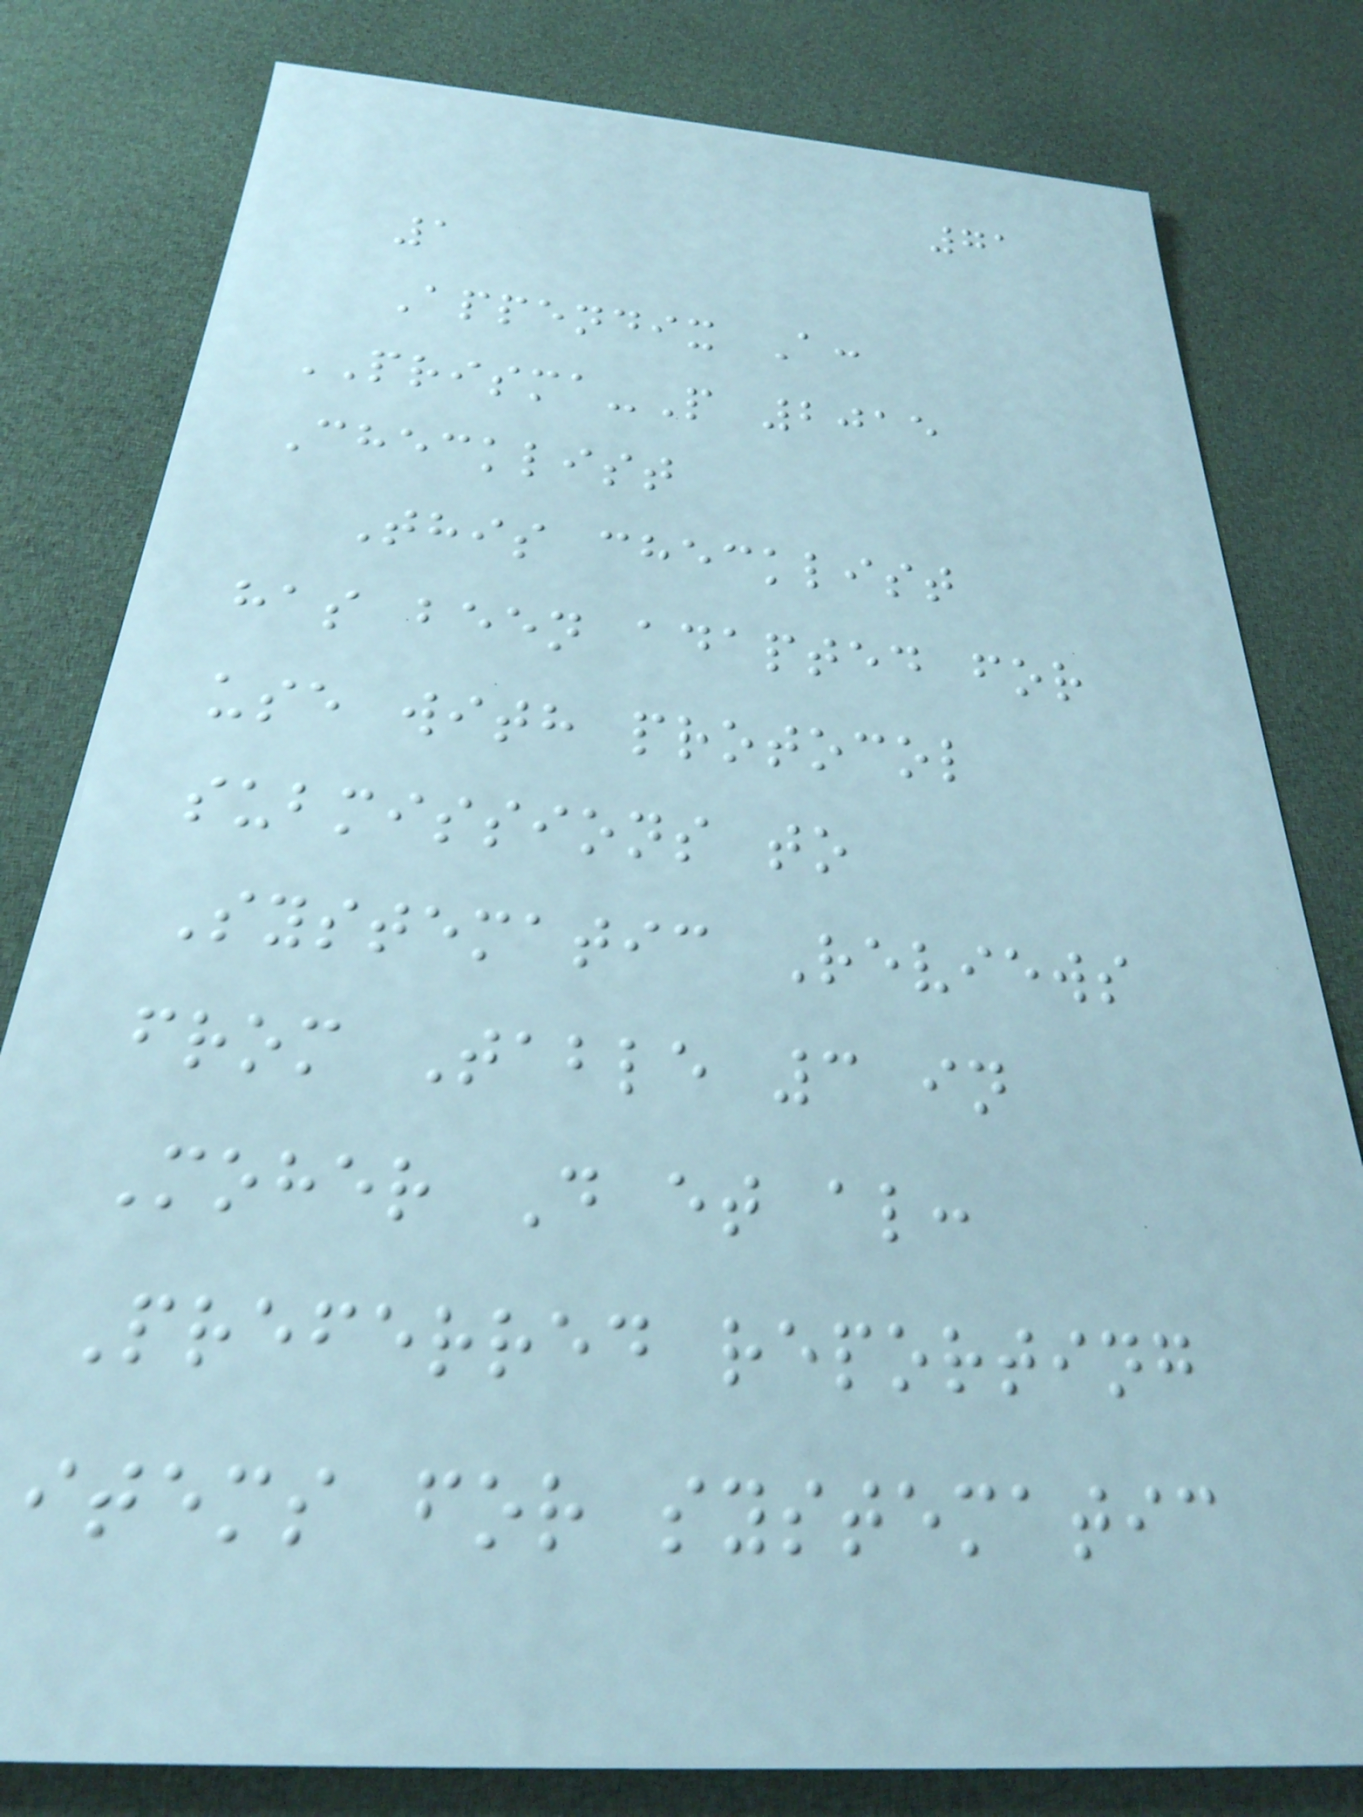71
1
Appendix A:
PRISMA-P 2015
Checklist
This checklist
has been adapted for
use with protocol
submissions to
Systematic Reviews
from Table 3 in
Moher D et al:
Preferred reporting
items for systematic
